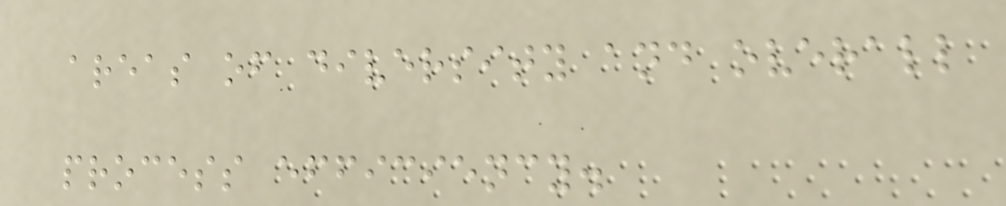areas of diversity and overall
process efficiency.
